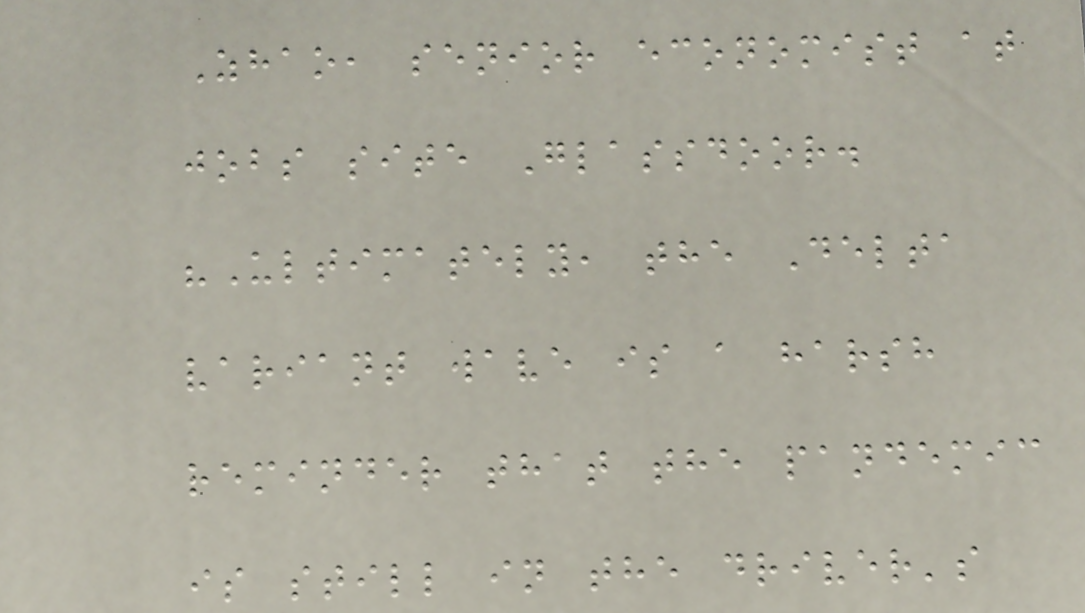Zhao, senior economist at
jobs site Glassdoor.
"Ultimately, the Delta
variant wave is a harsh
reminder that the pandemic
is still in the driver's
